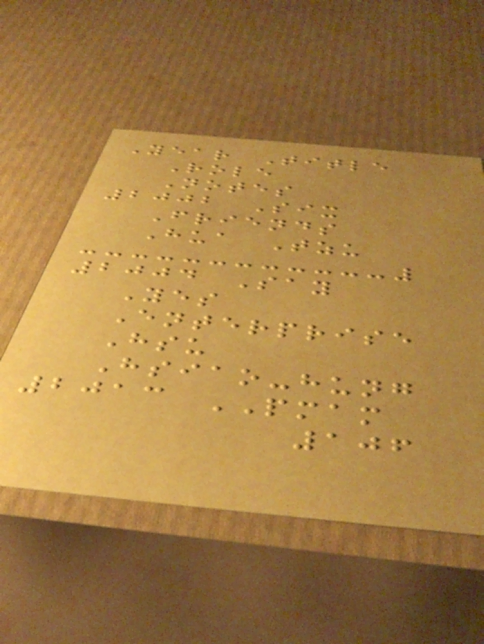Year Title
Role
Notes
2002 Six
Friends
Hua Tzu
2004 Say
Yes
Enterprise
Hsu
Hsiao-hung
2013 PMAM
106
